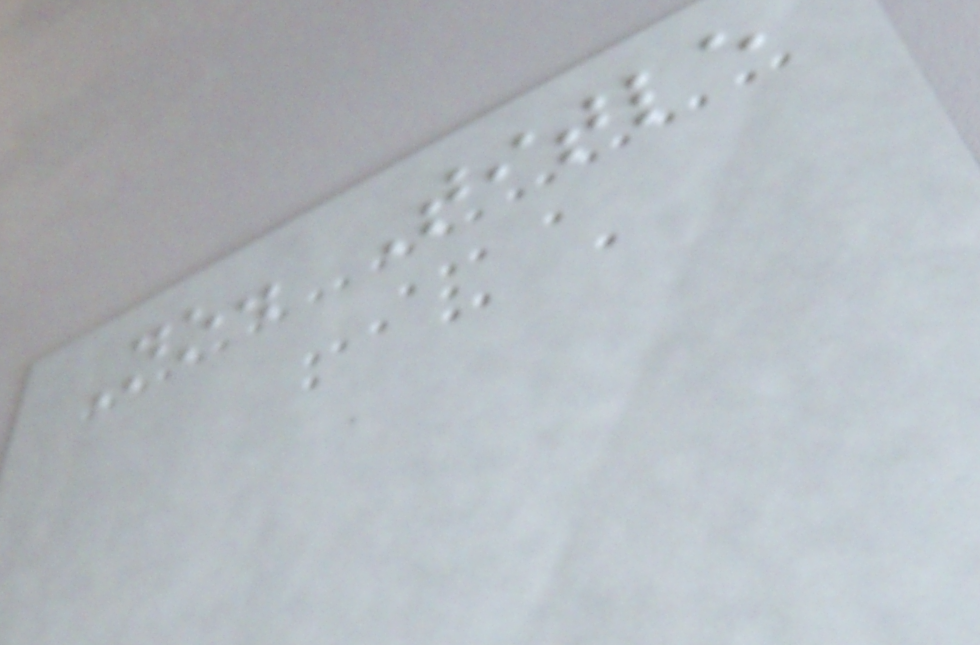No. Title
